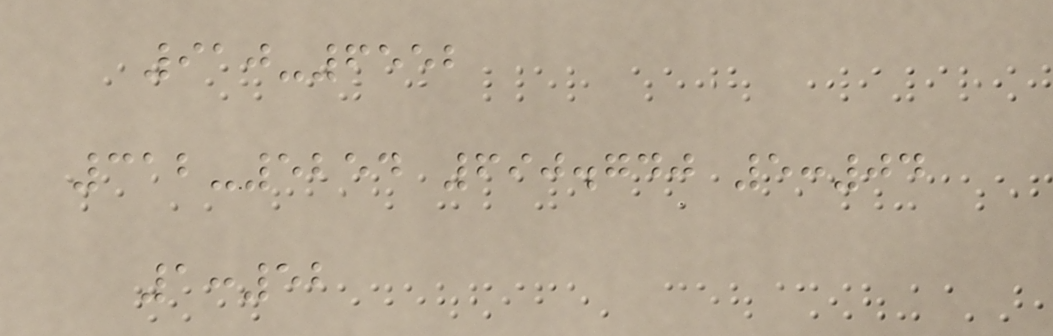910-6552
312-5254 690.740 5:04
1:52
